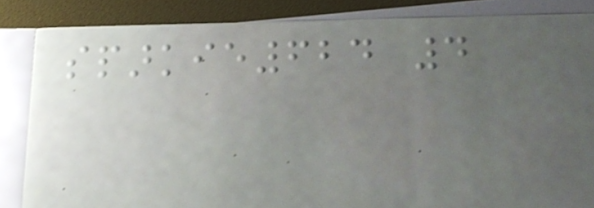sparkie624 4
